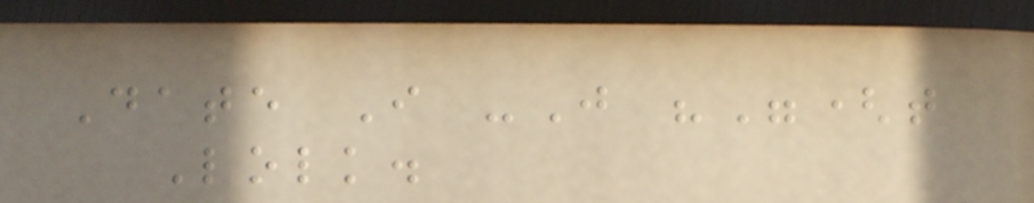Date I -J ""(t
Lolk.
